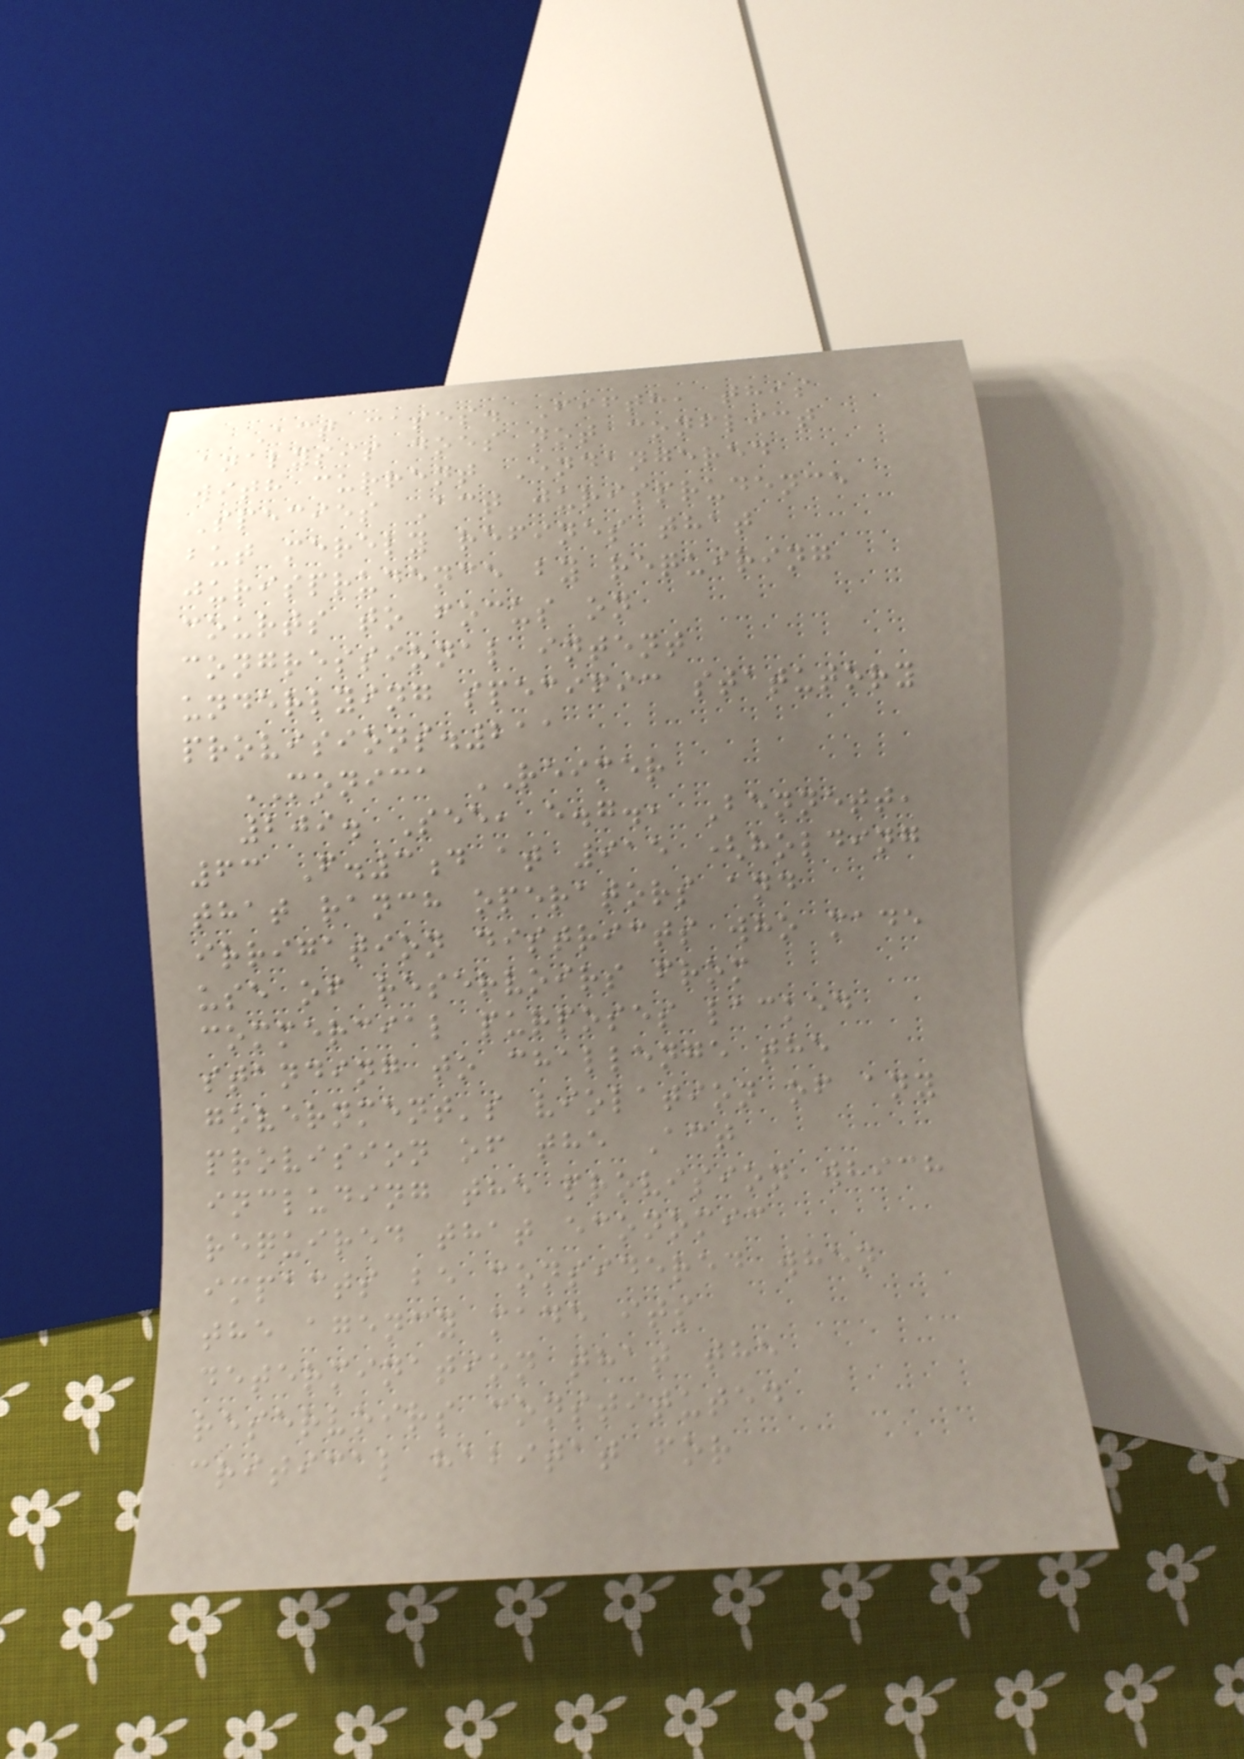Act cases. Fifth, this
analysis does not conflict
with current Endangered
Species Act jurisprudence
but merely refines that
jurisprudence by requiring
courts to focus on
congressional intent
underlying specific statutory
provisions.211
MONICA REIMER
209. See, e.g., Bennett,
63 F.3d at 915 (holding
that ranch operators and
irrigation districts who made
use of reservoirs from
commercial purposes lacked
standing to challenge the
government's violation of any
provision of the Act
including the provision which
required that economic
impacts be considered when
the agency made its
determination that the
reservoirs constituted
critical habitat for
